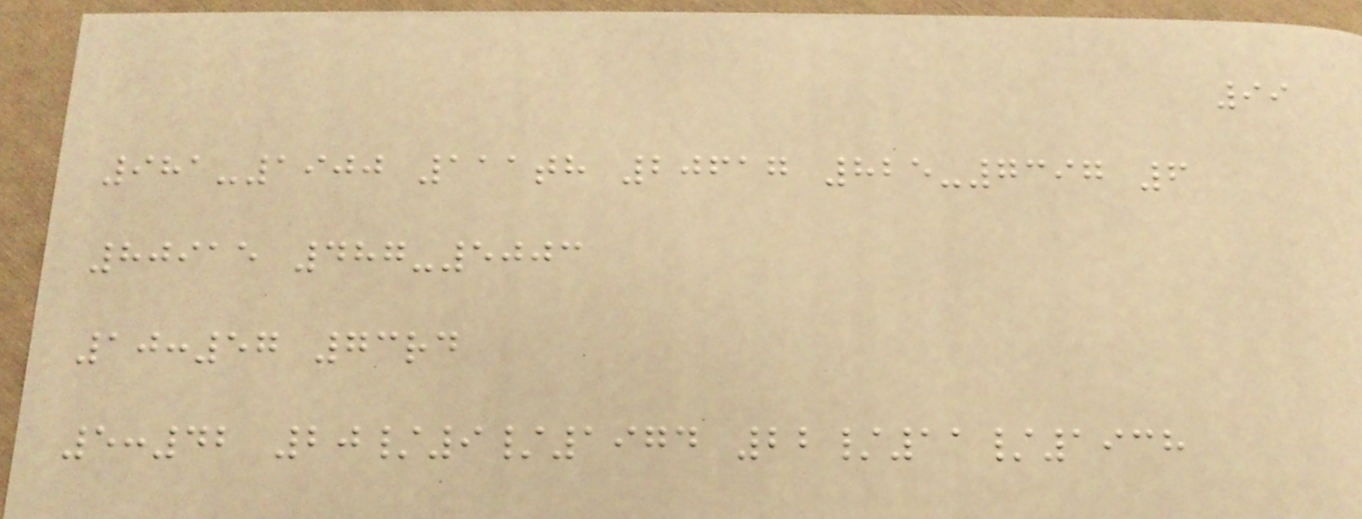99
981-1900 111th 20617 825-7397 6
80915 487-5003
10:57 73rd
5:42 20/9/1974 22/11/1938
